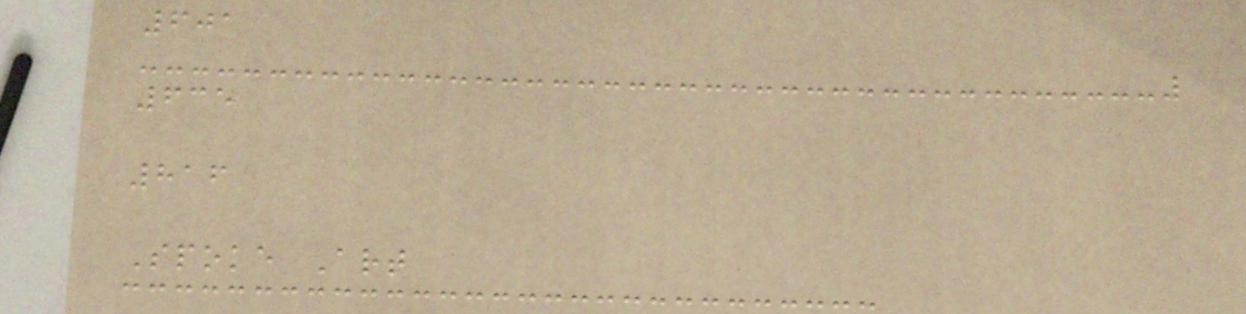601
635
816
Spoke Art
